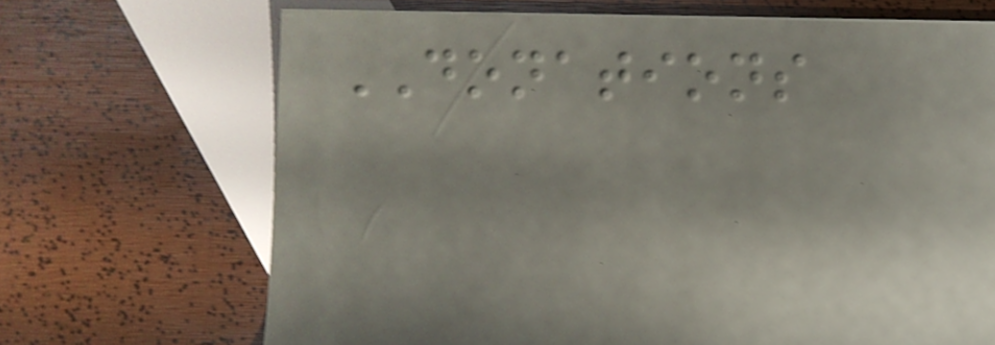DONATIONS
